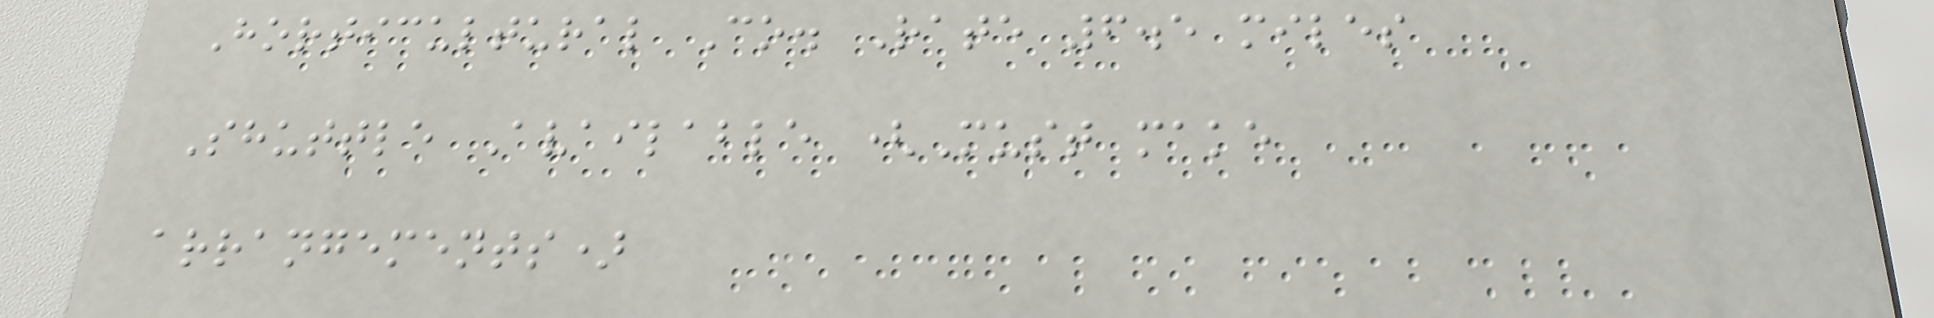Horticultural Co. Rate 6.5 miles
Shuttle Available (Must make
arrangements)
